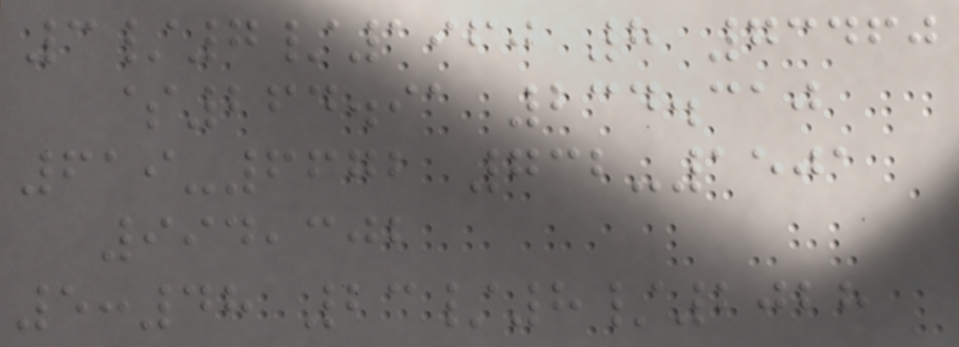3/7/1960 8 73460
$264.91 234.310
619-6672 732-1501
994,302
5:48 23/8/2028
